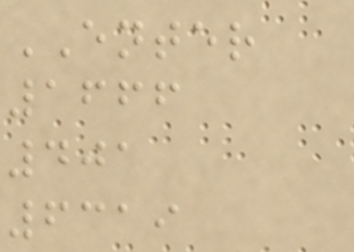ENTER
1666
401
6319
